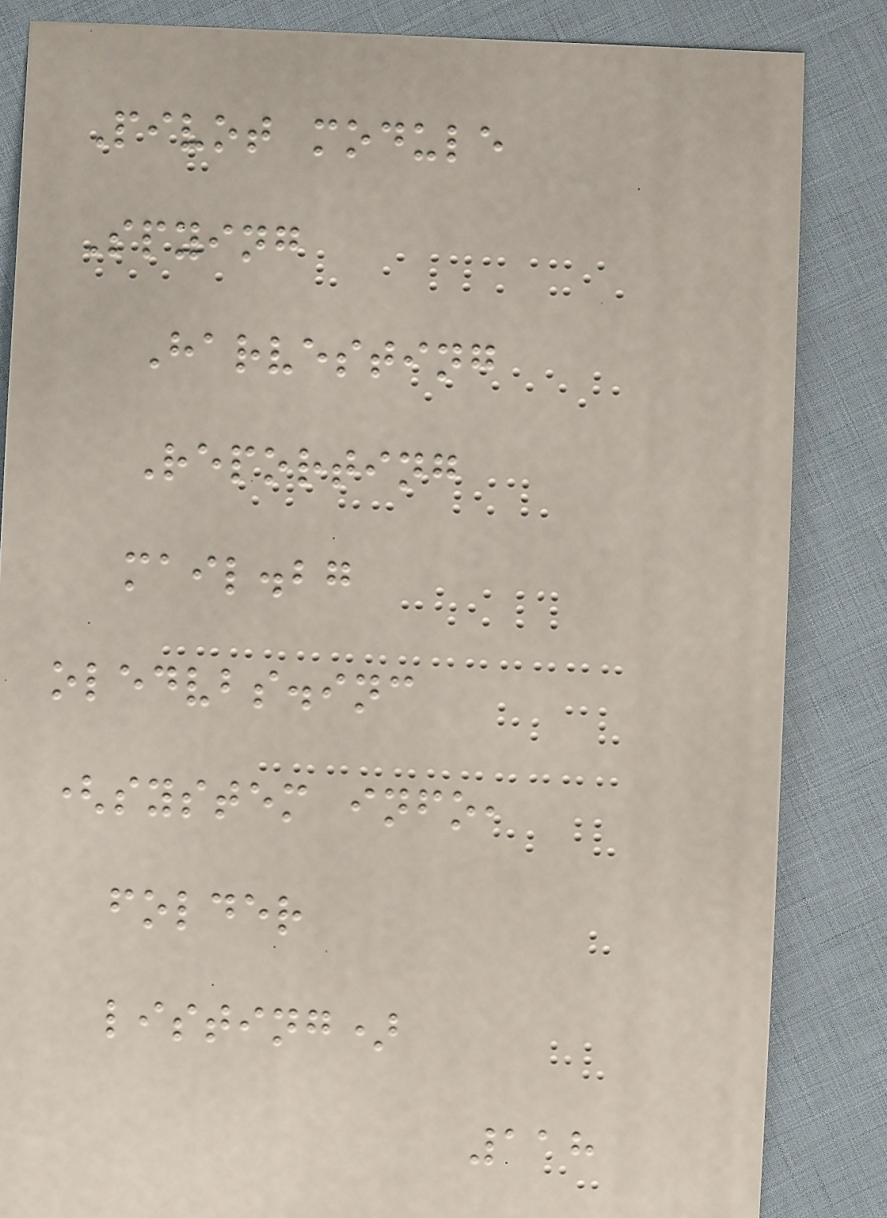Pivot module
Spying
Harvesting
Reporting
mail.bg
oledvbs.inc
(system info,
folder
listing)
118
